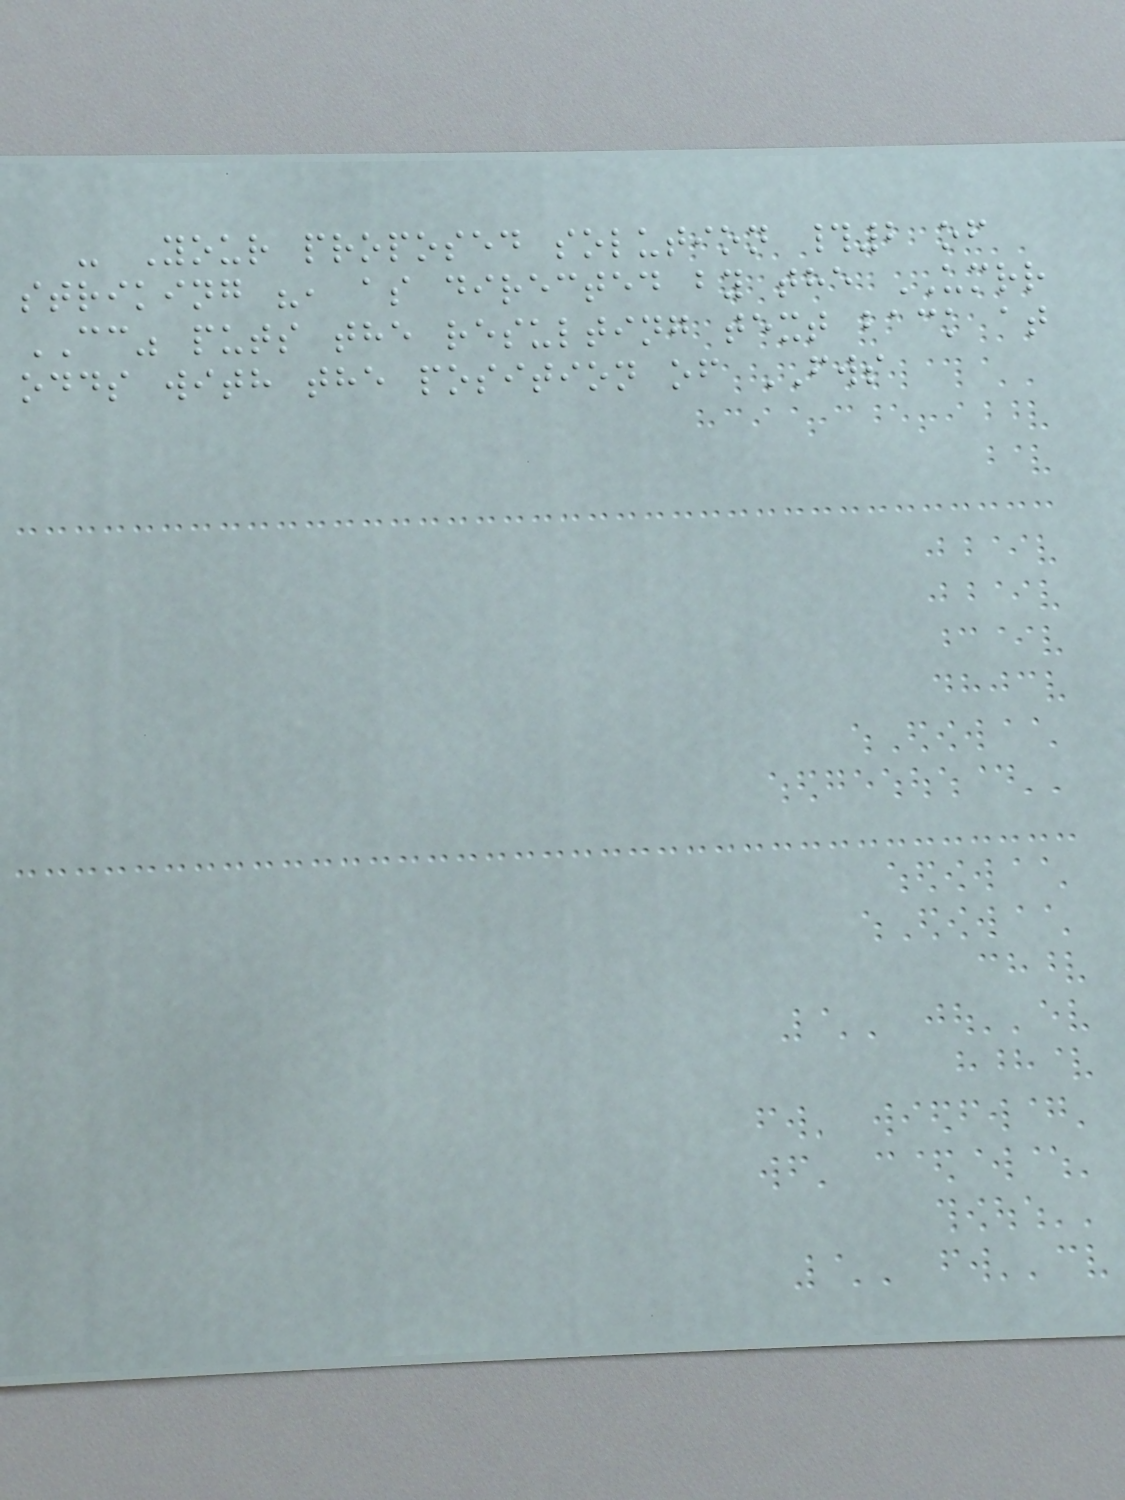- Your proposed solution #2 of
striking ", as directed by the UMRR
CC" puts the resulting text back at
odds with the position of FWS
